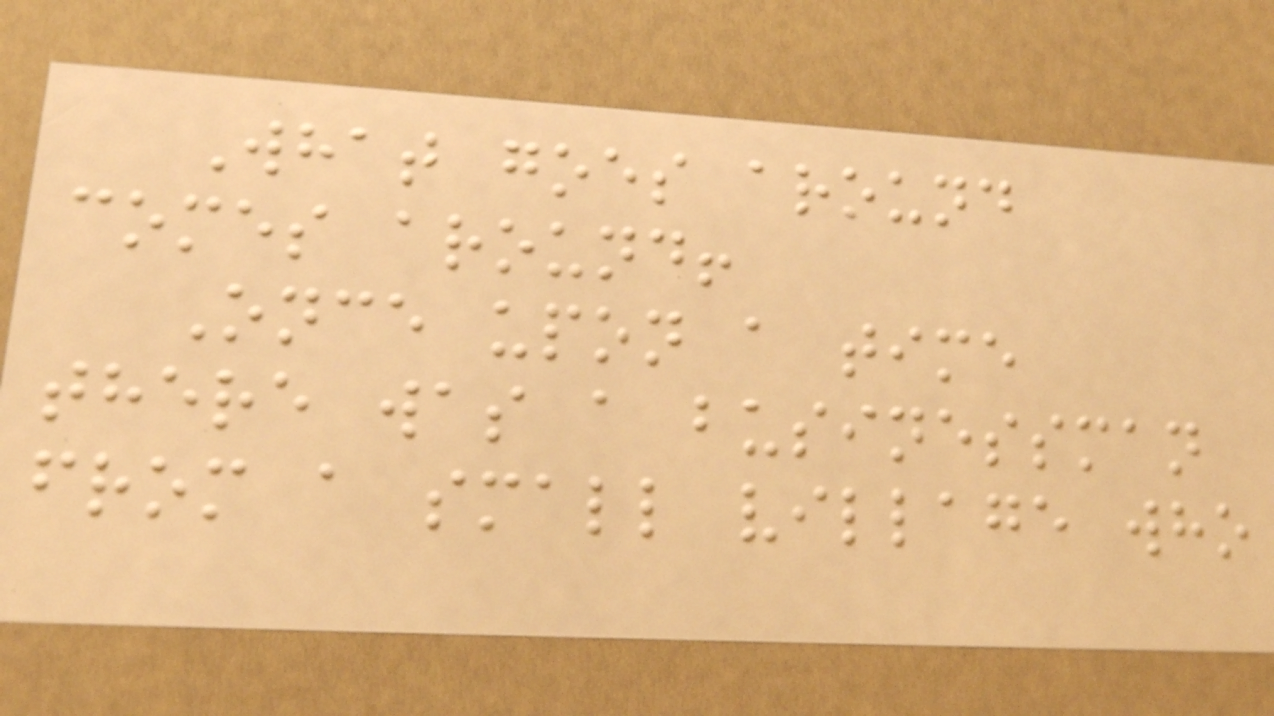What goes around
comes around!
Once upon a time
there was a businessman
from a small village who
